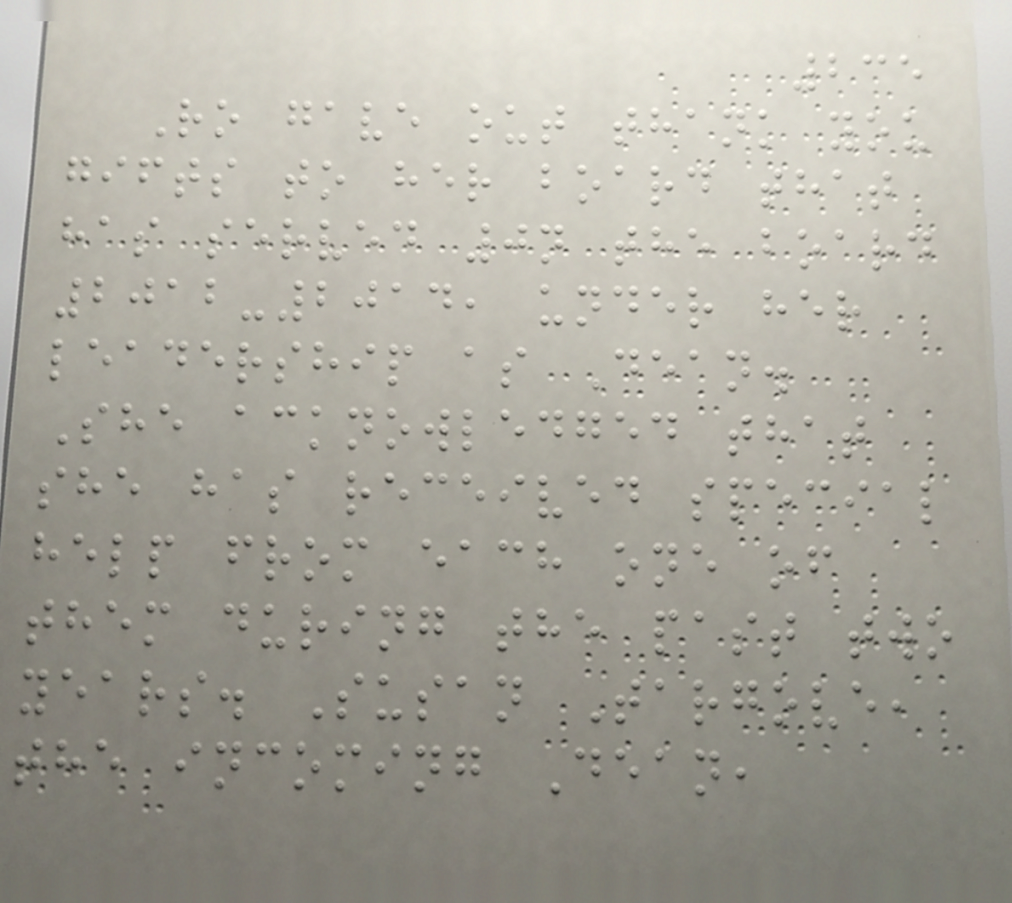235
Ro gave out thank you
gifts to her board that
has served 0n the board
2012-2014, under her
leadership as Dean.
She acknowledged that
she has received special
help from each one of
them during the past two
years. Susan Targove,
the incoming Dean,
